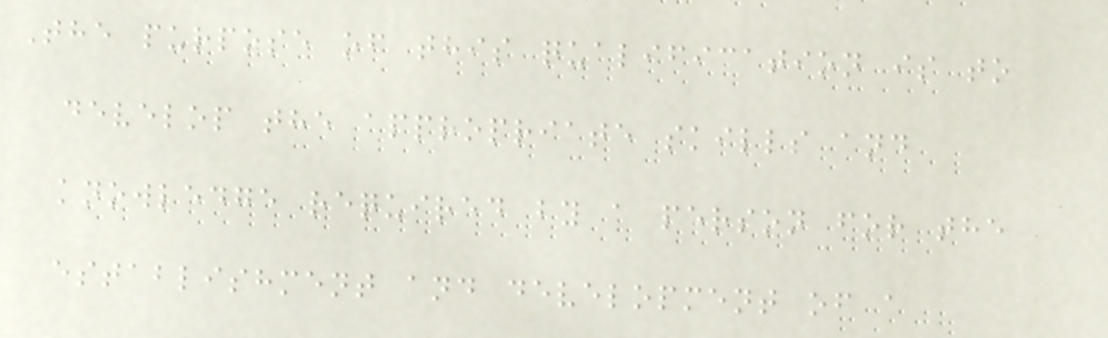The purpose of this qualification is to
develop the appropriate skills and
knowledge required by a person for the
establishment and development of a
